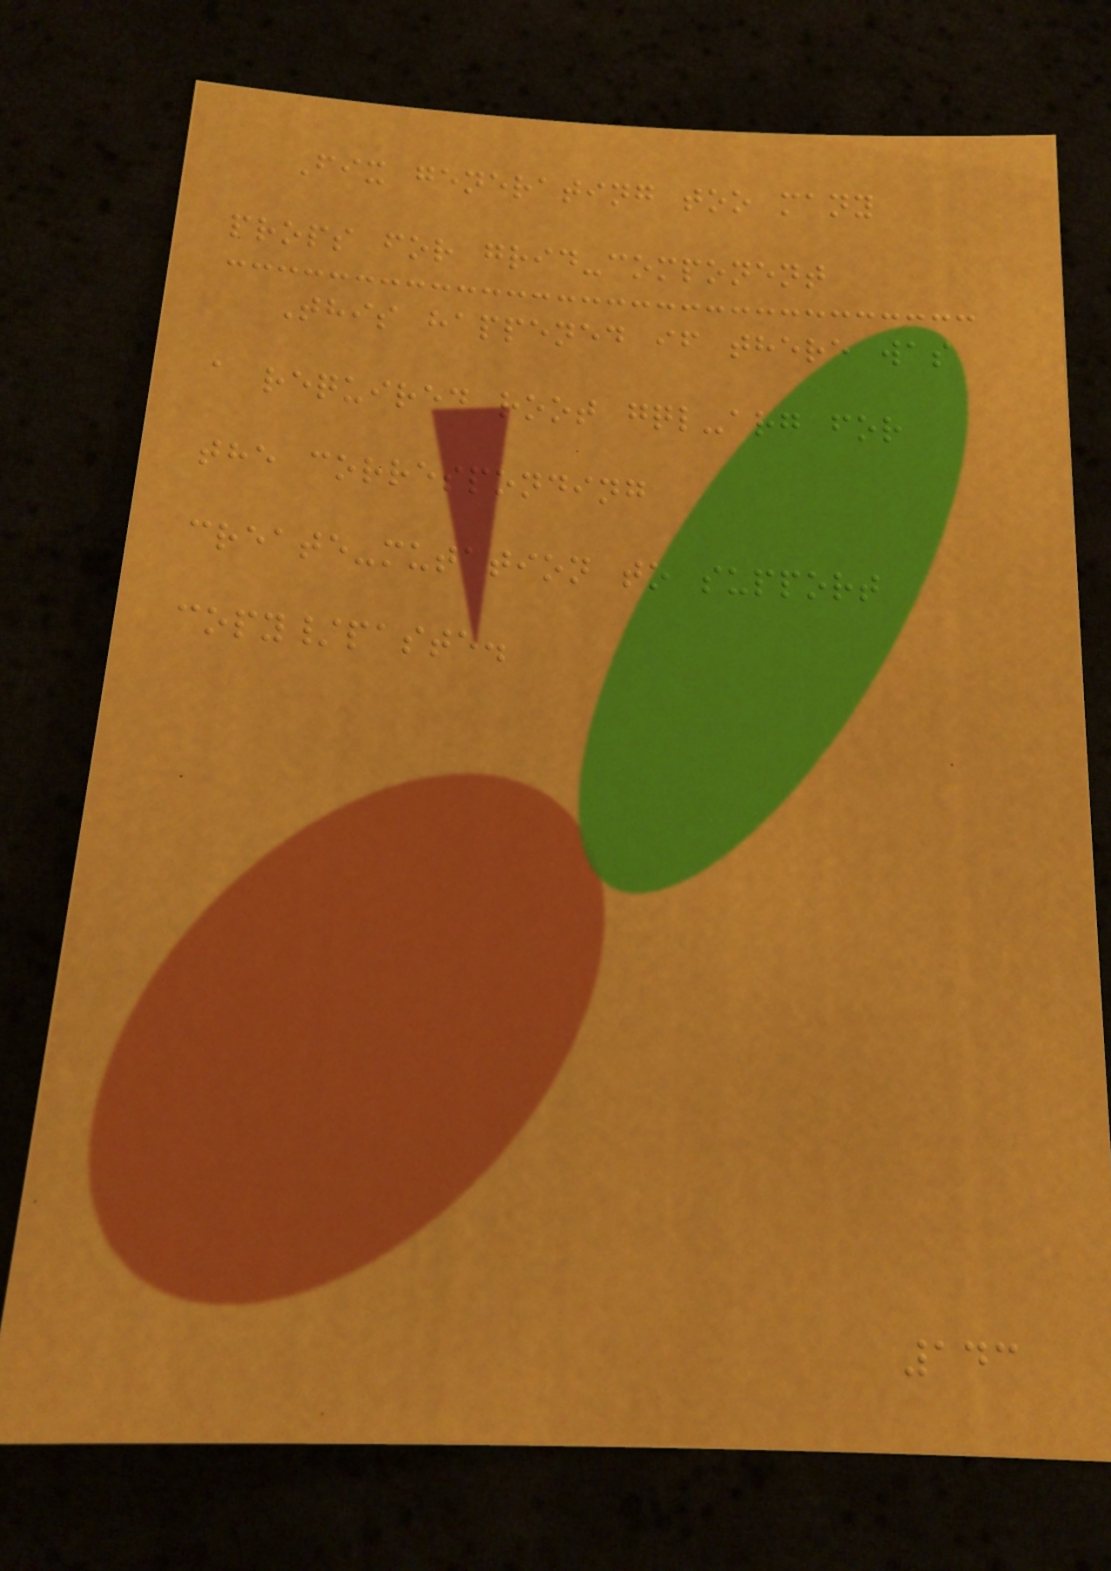Fix generating too many
props for grid-component
This happened if there was
a required root gql-arg for
the corresponding
create-mutation to support
copy/paste.
143
